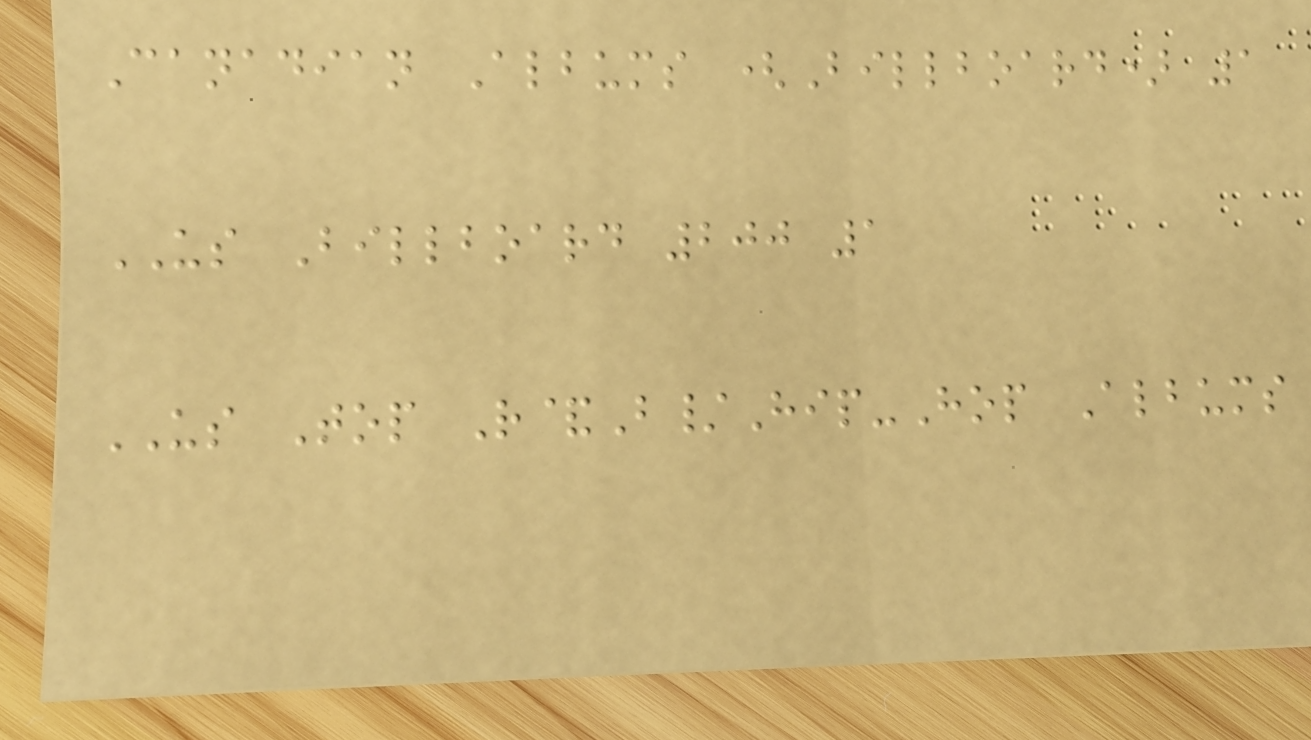Canadian Albums (Billboard) 1
US Billboard 200 1
US Top R&B/Hip-Hop Albums
